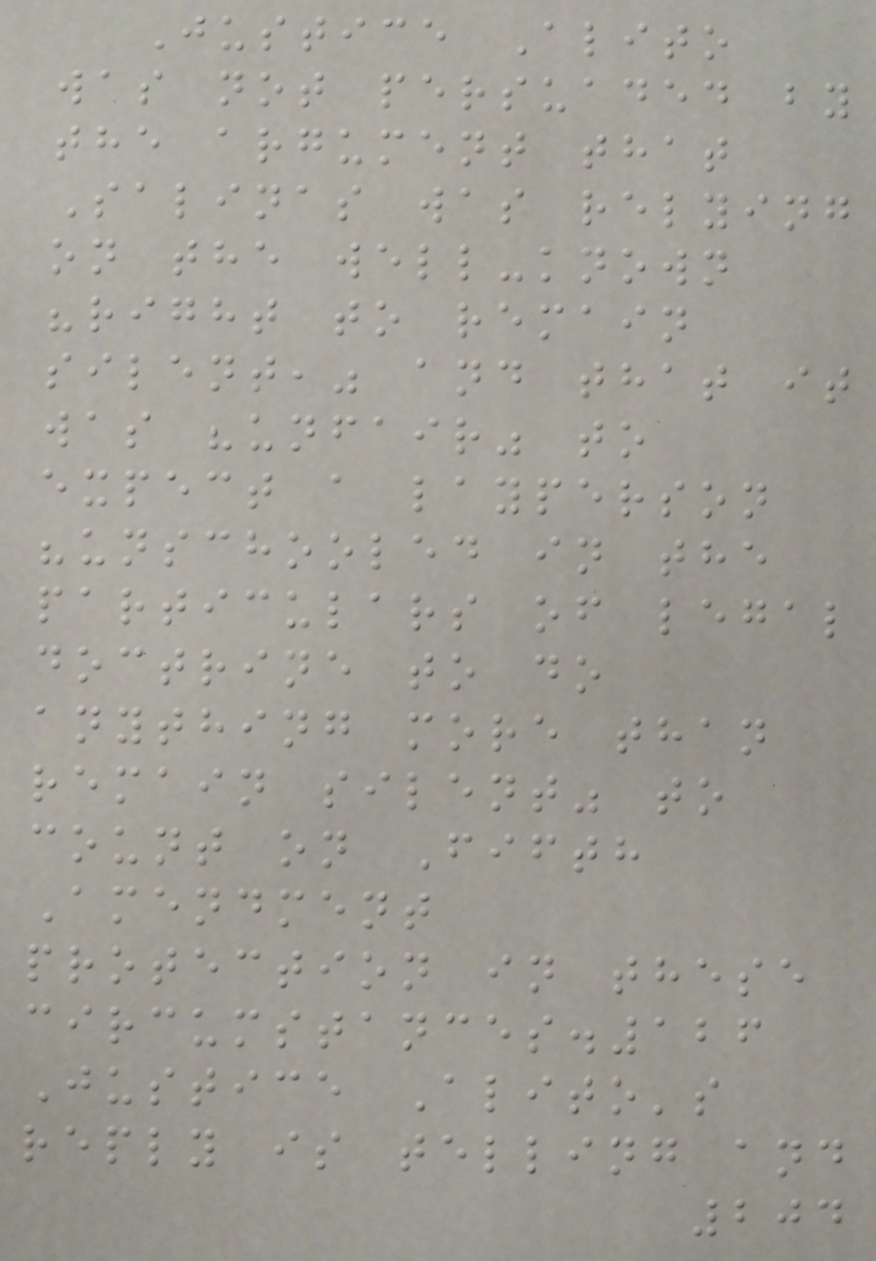Justice Alito
was not persuaded by
the argument that
Salinas was relying
on the well-known
"right to remain
silent," and that it
was "unfair" to
expect a layperson
"unschooled in the
particulars of legal
doctrine to do
anything more than
remain silent" to
count on Fifth
Amendment
protection in these
circumstances.126
Justice Alito's
reply is telling and
204
